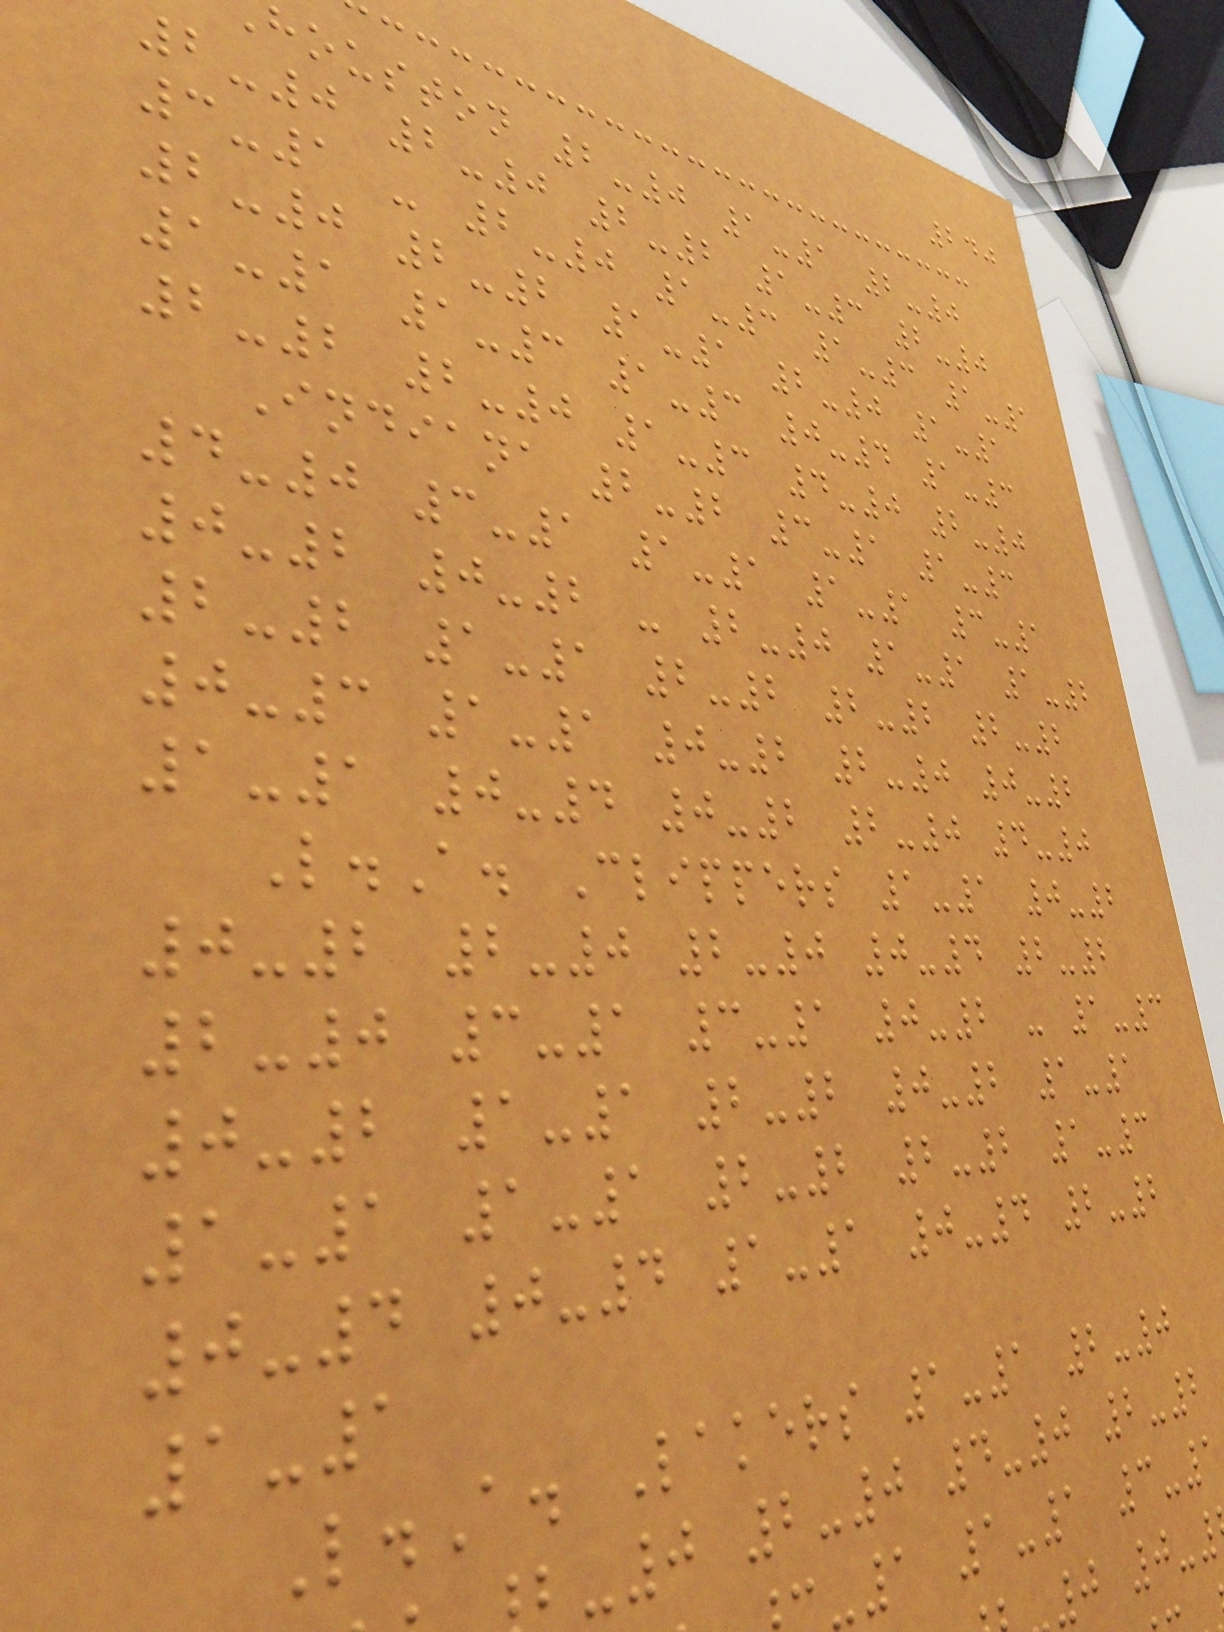240
houston 2-0 1-1 2-0
2-0 2-0 2-2 1-3 2-0
3-1 - 2-0 1-3 1-3 1-1
2-0 2-2 1-1 2-0 1-1
1-1 1-3 1-3 0-4 1-3
2-2 2-0 1-3 4-0 2-0
Indiana 2-2 3-1 1-3
4-0 3-1 1-1 1-1 3-1
0-2 0-2 - 2-0 1-1 1-2
2-2 1-1 2-2 2-2 2-2
0-3 1-1 0-2 2-0 0-2
1-1 0-4 0-2 2-0 4-0
L.A. Clippers 1-1 0-2
0-2 2-0 2-0 0-4 2-2
2-0 3-1 3-1 0-2 - 1-3
0-2 1-1 2-2 0-2 1-1
1-1 1-1 2-2 2-2 1-3
0-4 0-4 1-1 0-4 2-2
1-1
L.A. Lakers 1-1 2-0
-0 2-0 4-0 2-2
-1 1-1 3-1
